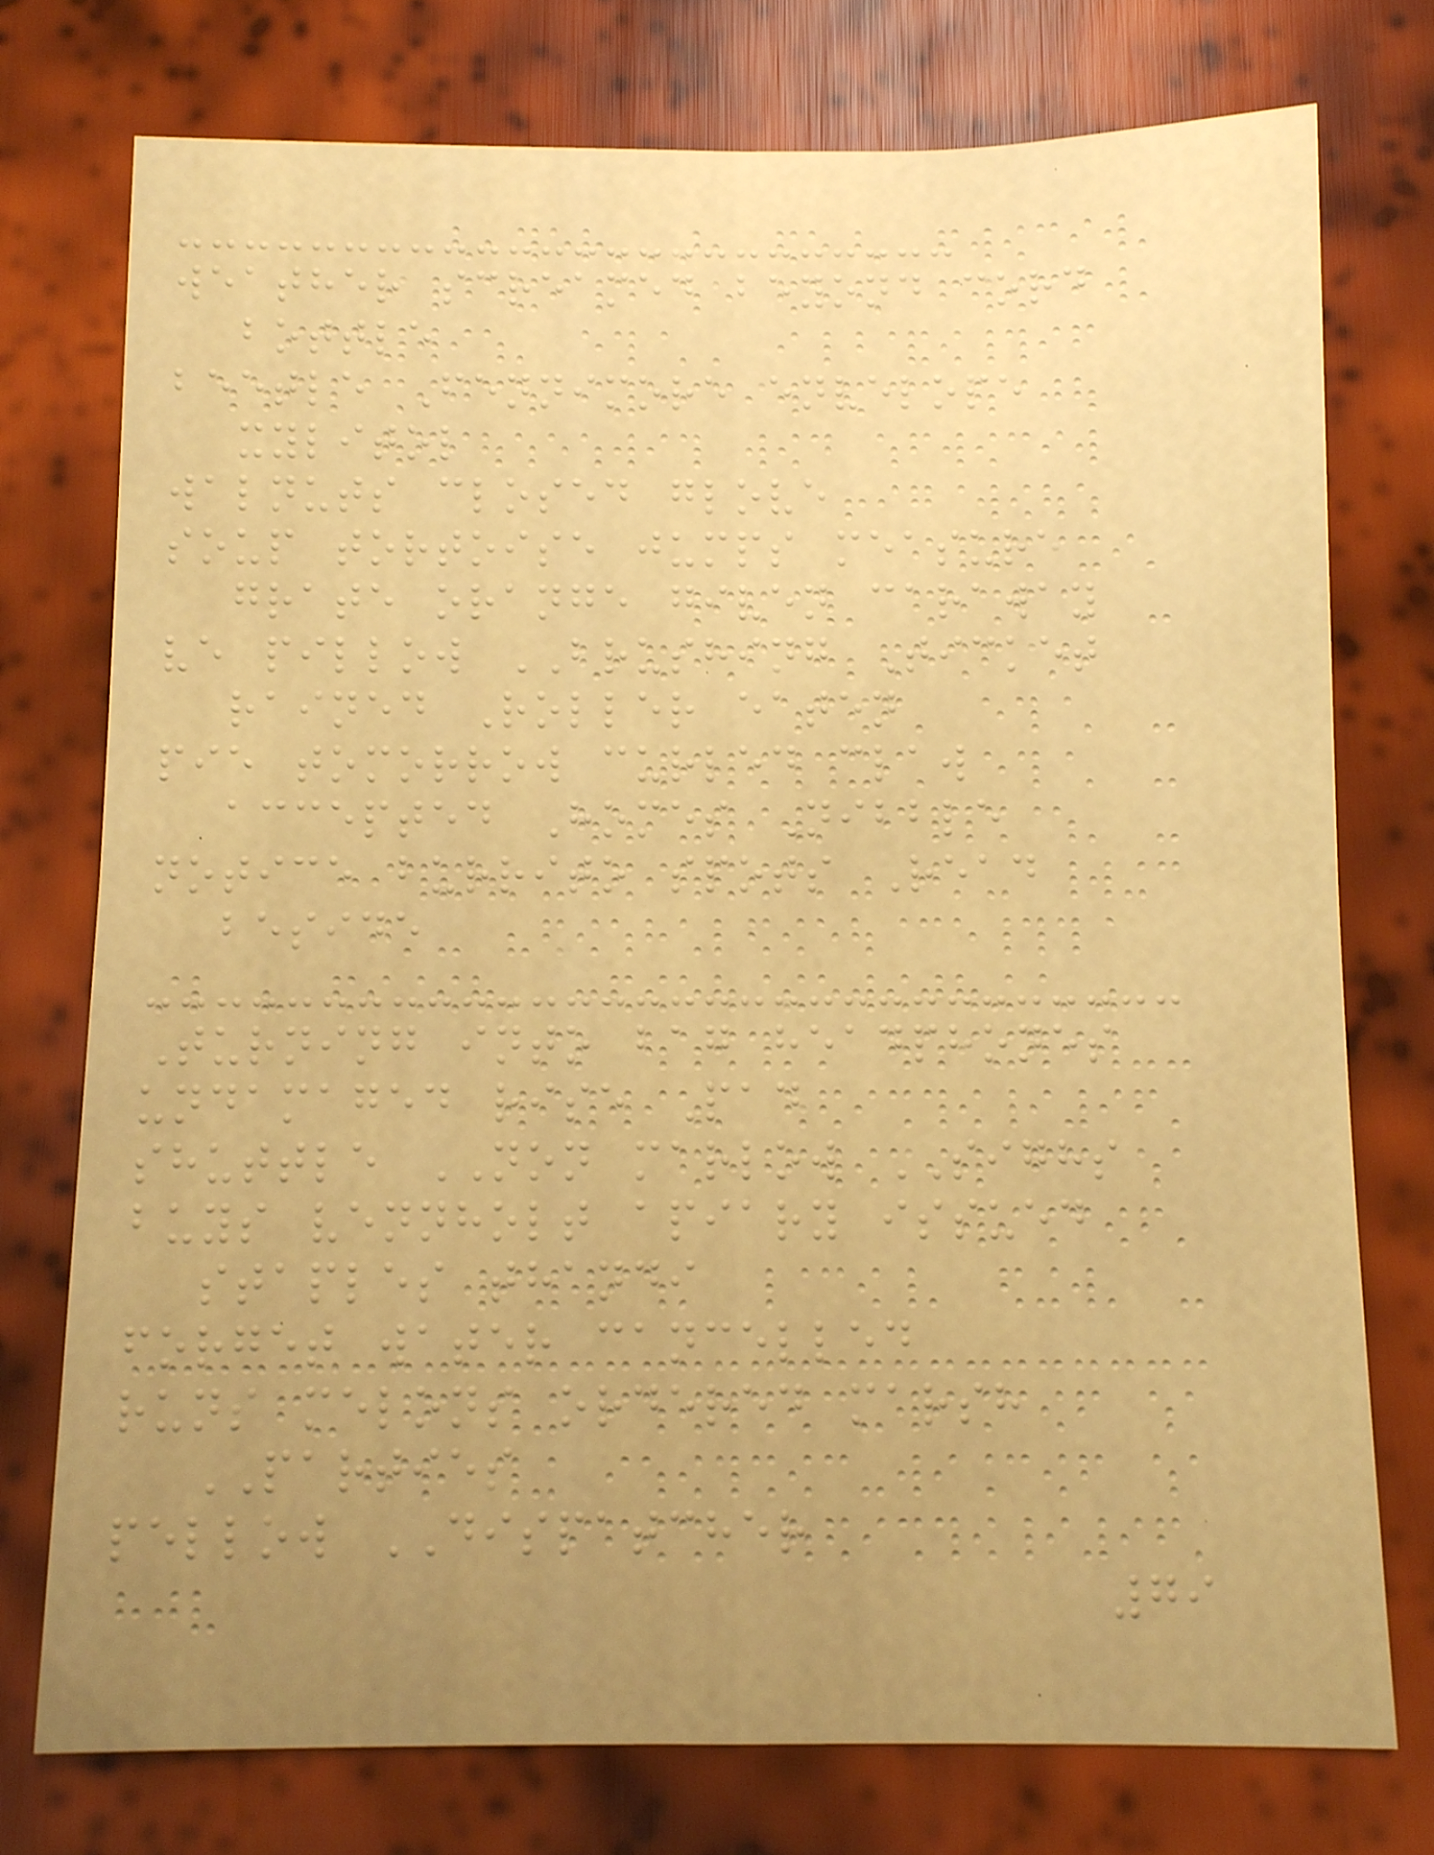weather screamed beyond cord
bottle
beetle Fennimore envelope
xylitol
walnuts closed glove
soup tortoise jumps measure
grate orange given caraway
ve pillow BRUSHING Ticket
rained Roller eaten
pie tomorrow curled claw
accepted Homes Nibble
notice burrito spots Read
beside
Turning into bag headphones
undamaged rise Pad
shuttle NON marlow SIGHS
buys vennholt apiary issued
staples thandi
forget water cancelled
runs melons ordered marsh
PARTIES
pellow DISPATCHER
79
